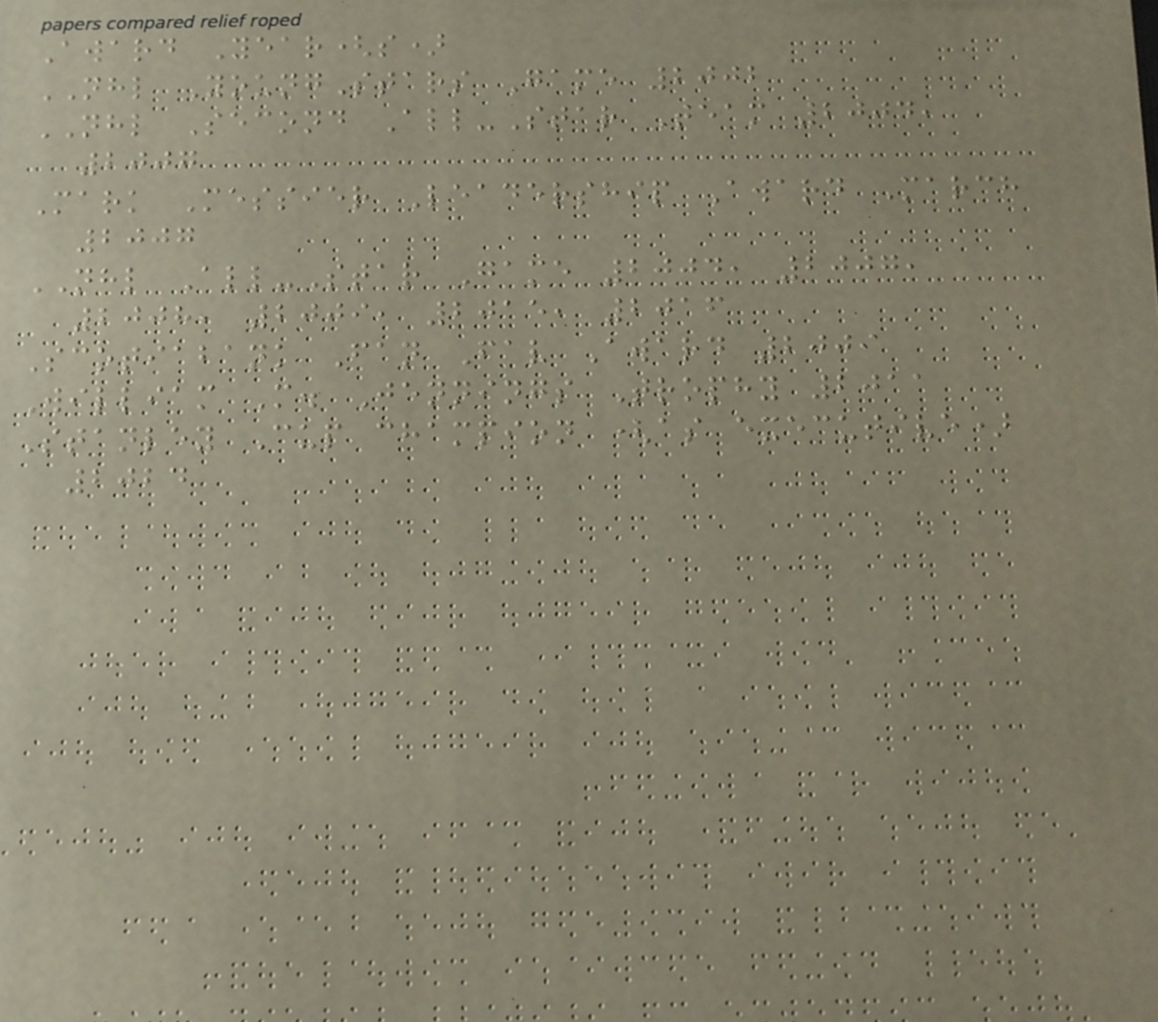Award Year(s)
NHL YoungStars Game 2002
NHL Second All-Star Team 2004,
2007
Mark Messier Leadership Award March
2007
NHL All-Star Game 2004, 2007,
2008, 2009, 2015, 2016
Scotiabank Fan Fav Award 2009
William M. Jennings Trophy 2011
Stanley Cup champion (as executive)
2024
